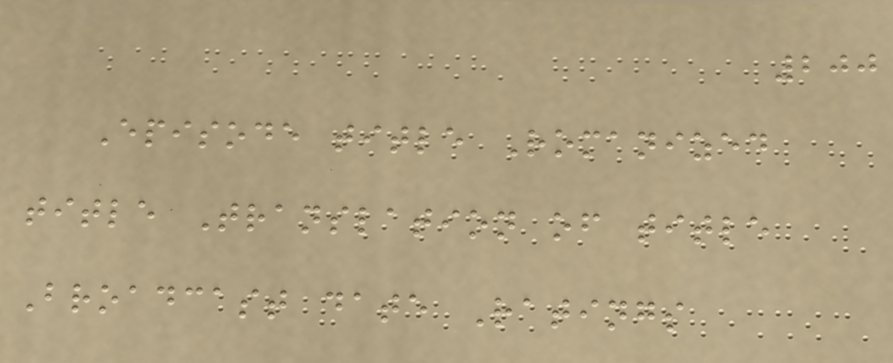200
Episode title Romanized
title Translation of title
Broadcast date Ratings
